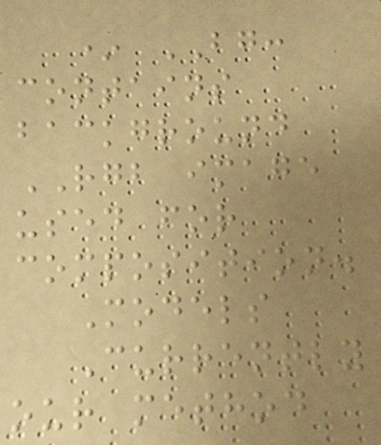* BG:
contains
background
RGB image
used for
composition.
Models
Currently
our method
